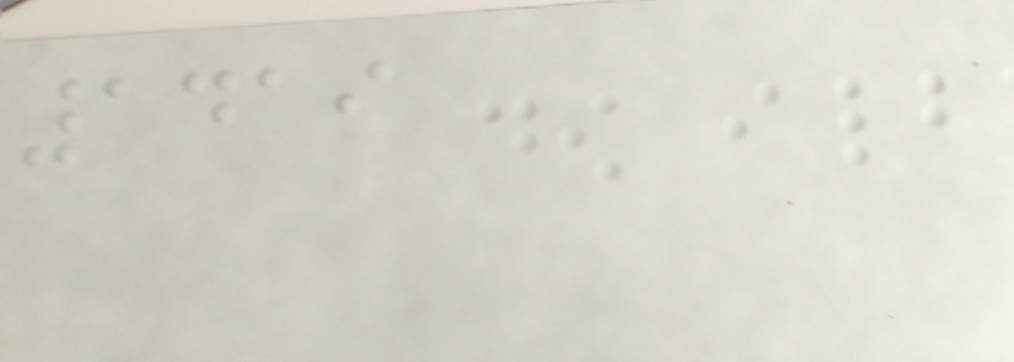1419
